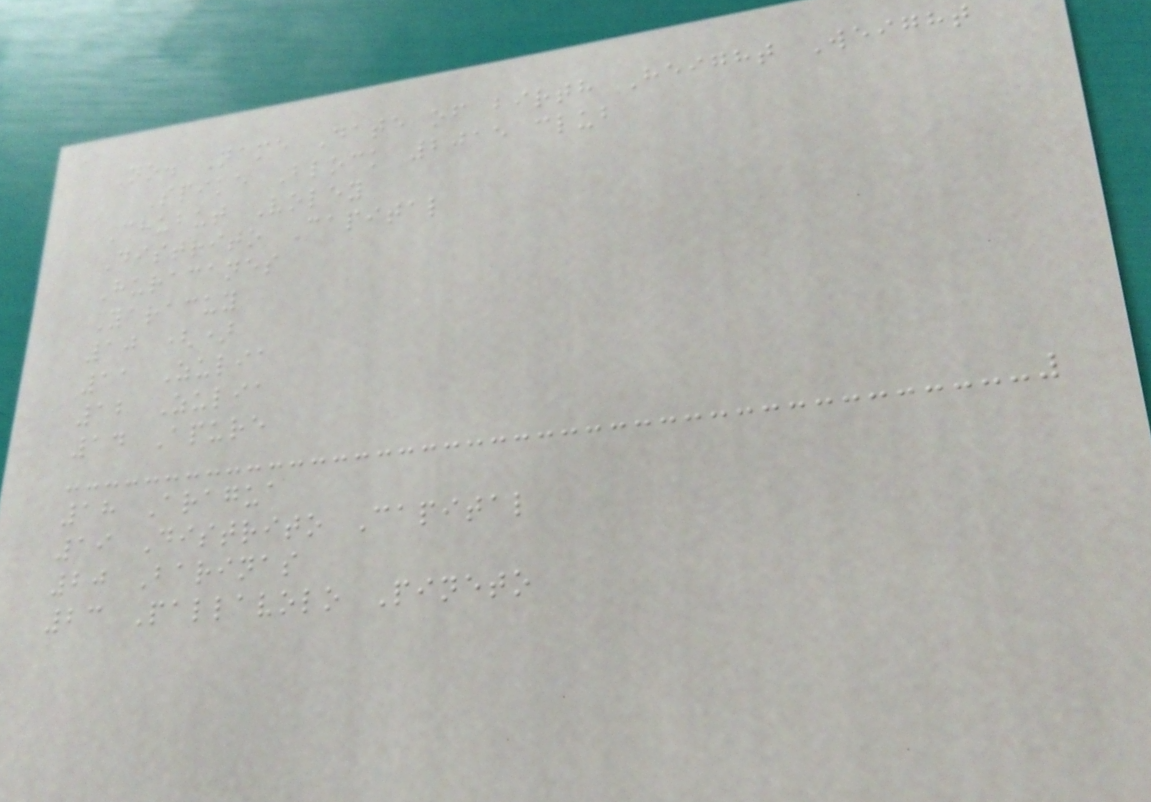No. Name Date of birth Height Weight
Spike Block 2015 club
Chubut Voley
Distrito Capital
Huracanes
Yaracuy
10 ()
11 Zulia
12 Zulia
14 Apure
18 Aragua
19 Distrito Capital
20 Barinas
23 Pallavolo Pineto
